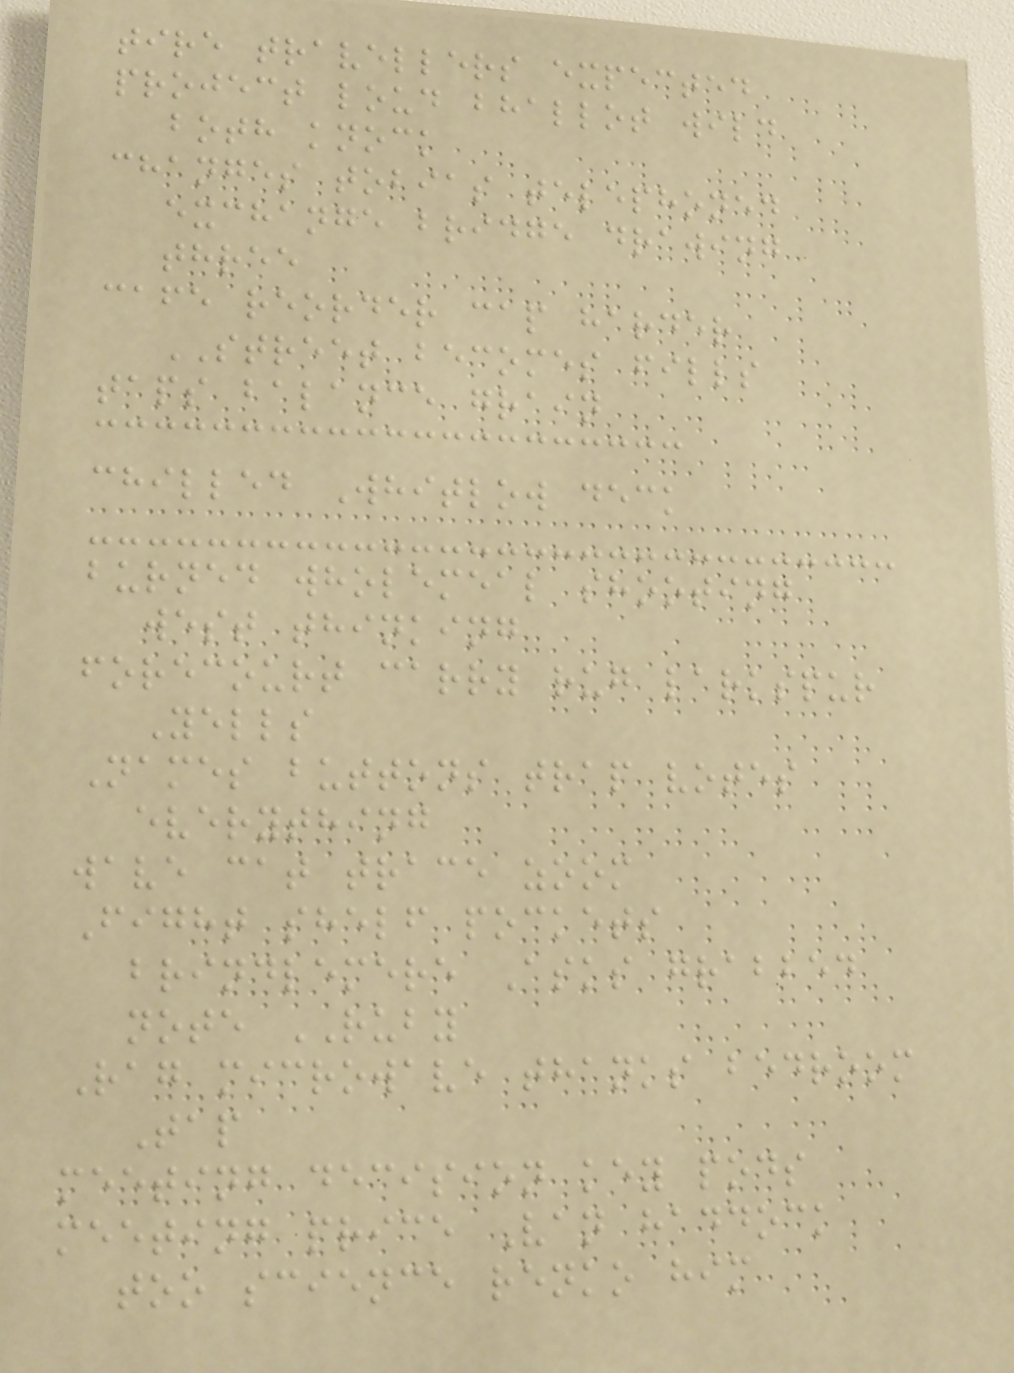tire travellers expected
project loud bhallot wild
both knock
changes tobias telephoned
exchange bridge drawing
three
cafe reorder cap harder
STREET becomes fills
taps balance grain
chilled Whitlow deck
burned wholemeal shooting
west thinking
forecourt carry rug larkspur
Yells
Names buttons trap votes
everything
wave cat trace zoom
Fight shelf pockets
brindlemere Asks grabbed
note RUBY
Rag microwave thanks bedroom
Tap
meeting decision key pods
meeting price Van haddock
too science renko him
